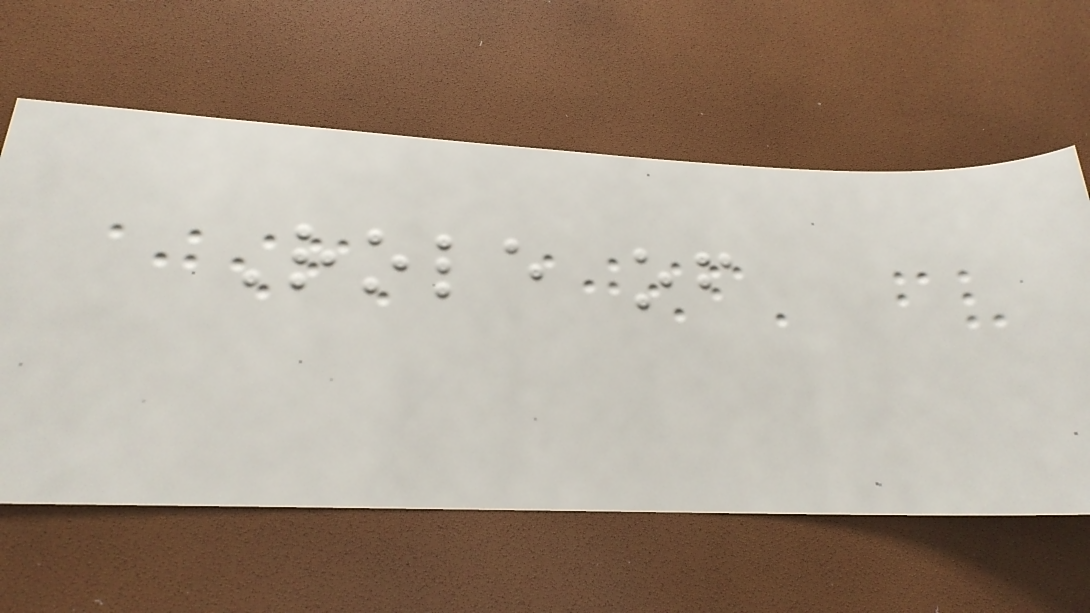Role of
